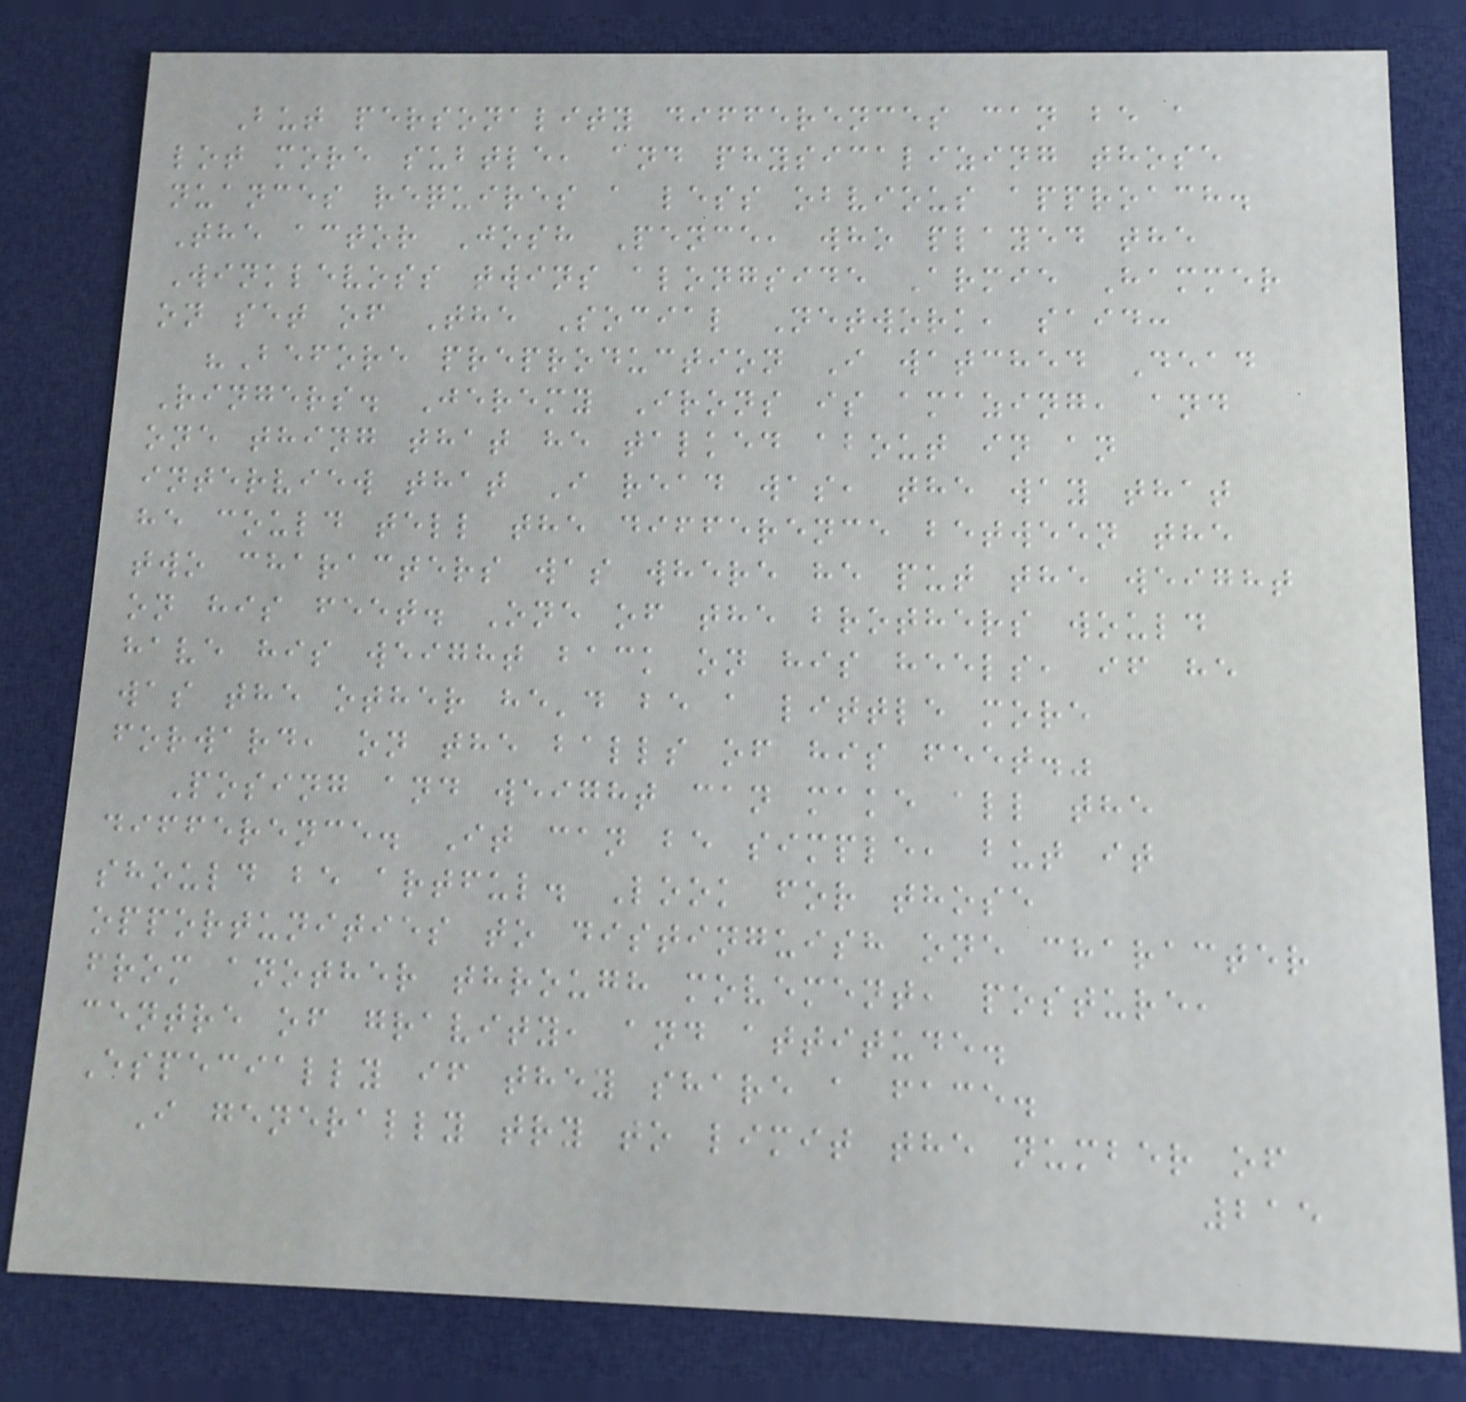But personality differences can be a
lot more subtle, and physicalizing those
nuances requires a less obvious approach.
The actor Josh Pence, who played the
Winklevoss twins alongside Armie Hammer
on set of The Social Network, said:
"Before preproduction I watched Dead
Ringers. Jeremy Irons is amazing, and
one thing that he talked about in an
interview that I read was, the way that
he could tell the difference between the
two characters was where he put the weight
on his feet. One of the brothers would
have his weight back on his heels, if he
was the other he'd be a little more
forward, on the balls of his feet."
Posing and weight can make all the
difference. It can be simple, but it
should be artful. Look for those
opportunities to distinguish one character
from another through movement, posture,
centre of gravity, and attitude.
Especially if they share a face.
I generally try to limit the number of
215
